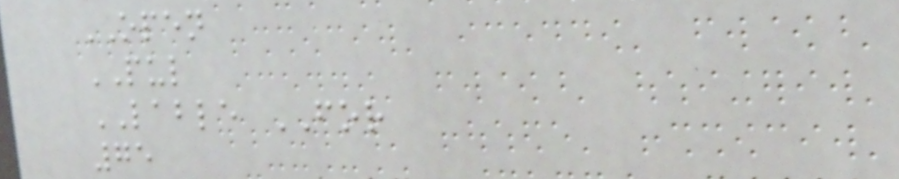OPEN
PUL
LABLE FOR
75
